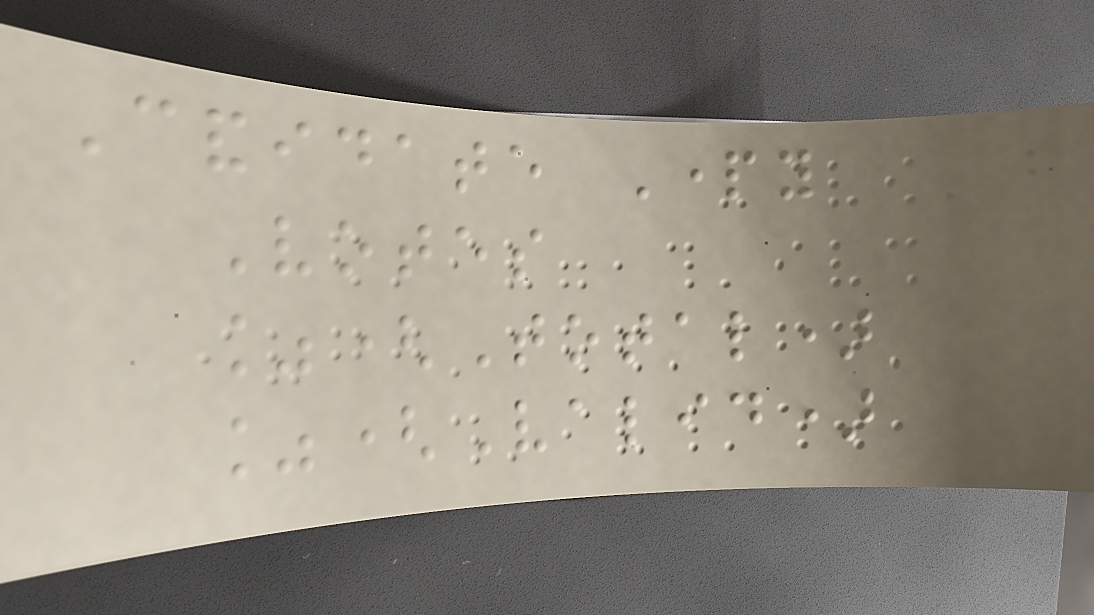Candidate Party
Votes
%(Total)
%(Valid)
